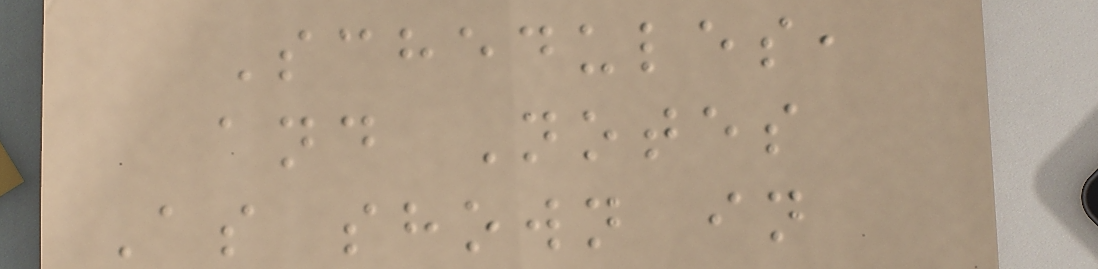Schedules,
and Notes
As shown in
